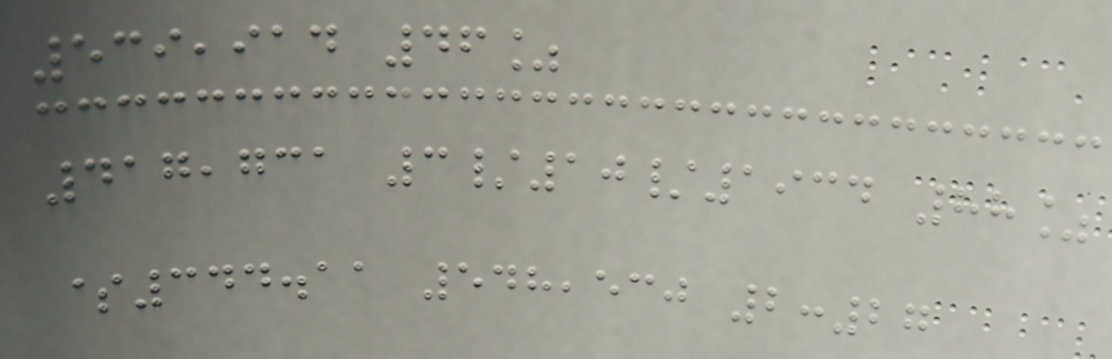539,914 46%
417,731 3/10/1934 88%
$344.11 548,530 2:27
